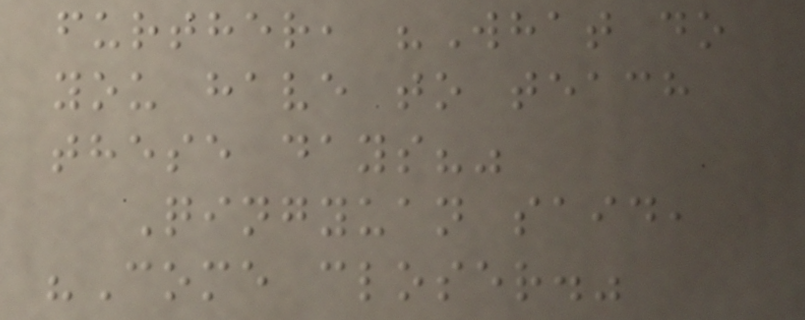further, "What do
you have to teach
these days?"
Qingyuan said,
"Come closer."
